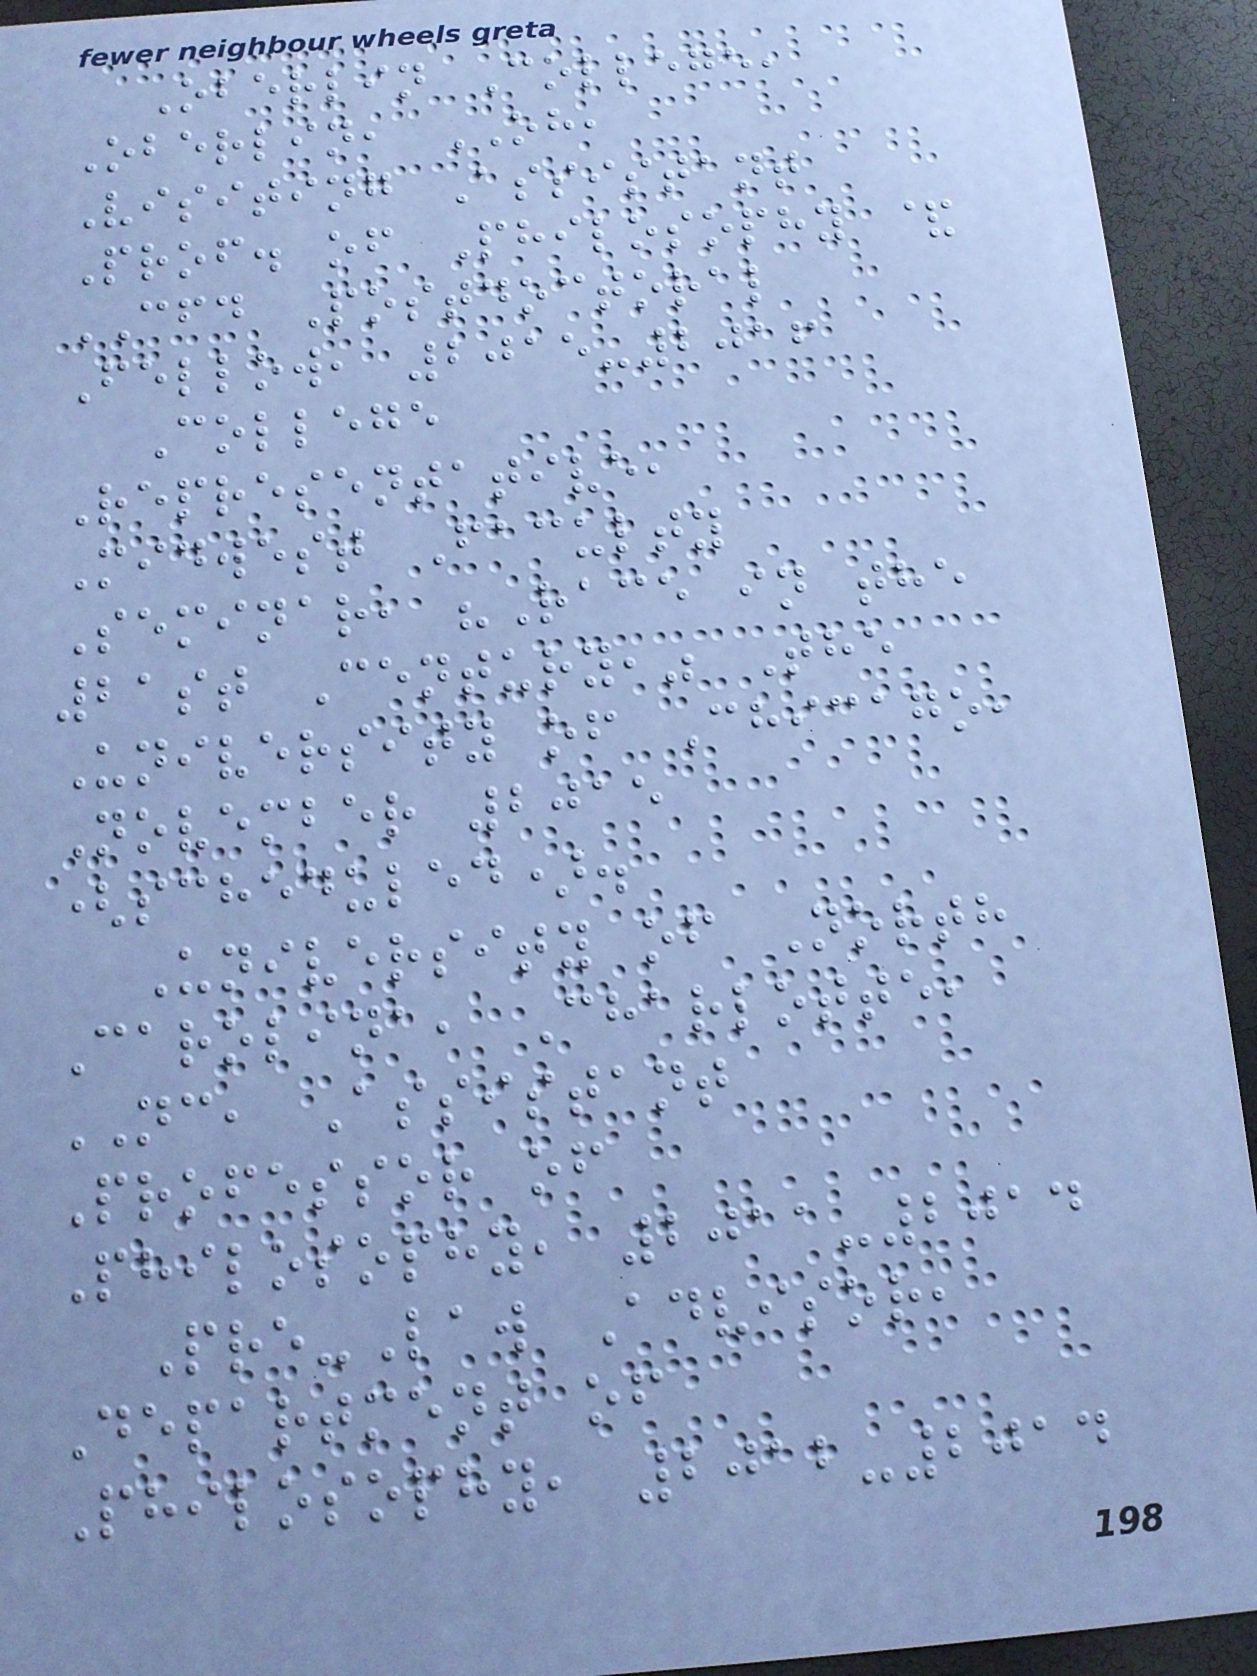Oberlin College,
Oberlin, OH,
Visiting Assistant
Prof. of Philosophy &
CFD Postdoctoral
Fellow, 2015-2016
College
Representative,
Midwest Faculty
Seminar, "Race in the
21st Century," The
University of Chicago,
November 2015
(scheduled).
University of North
Carolina, Charlotte,
NC, Assistant
Professor of
Philosophy, 2011-2014
Pre-Law Advisor,
Department of
Philosophy, 2012-2014
